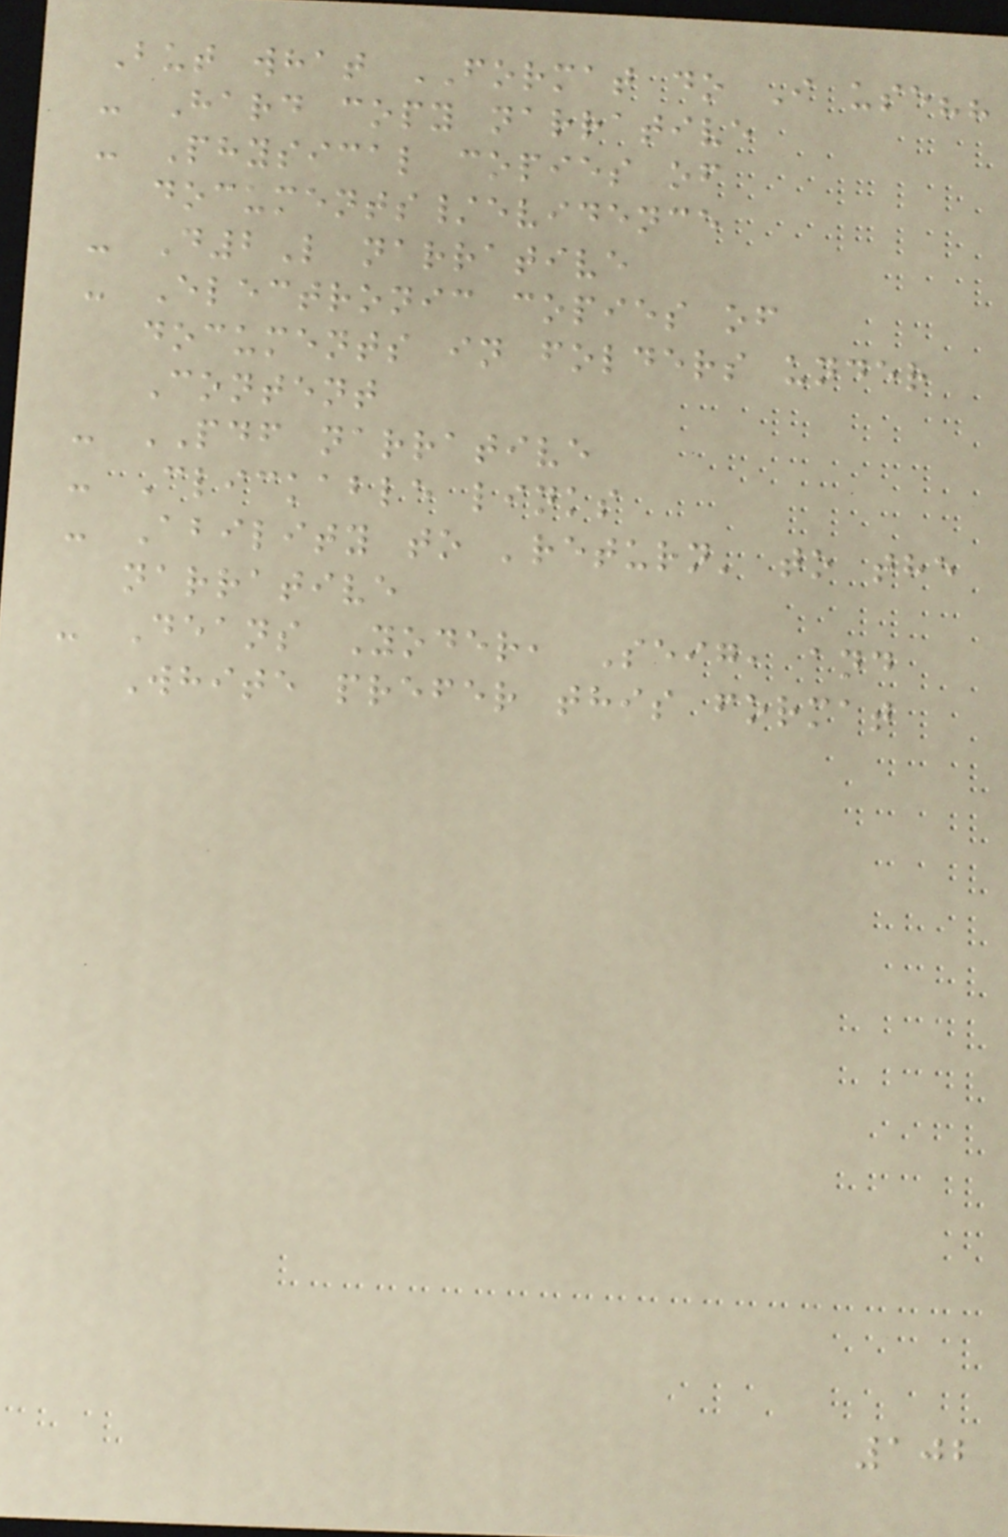But what FORMAT do I use??
- Hard copy narrative
- Physical copies of
documents/evidence
- D2L narrative
- Electronic copies of
documents in folders under
Content
- PDF narrative
- Clickable links
- Ability to 'return' to the
narrative
- Deans Yoder, Seig, and
White prefer this format
102
